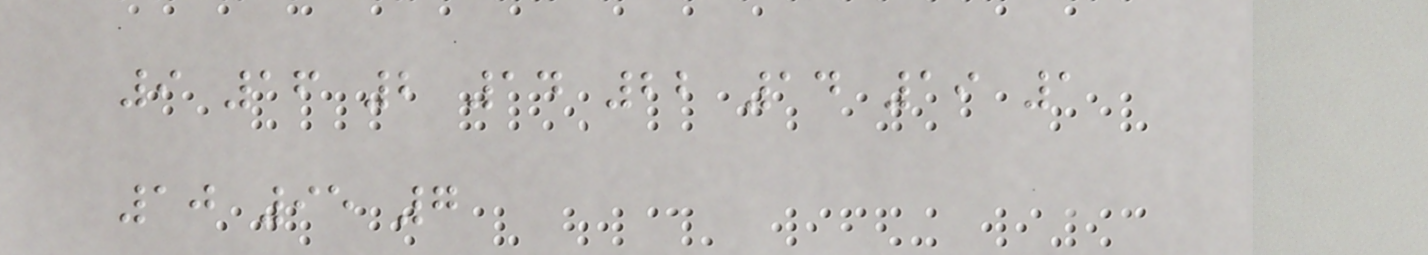9 16 2 14 22 14 19 1
10 95 7
